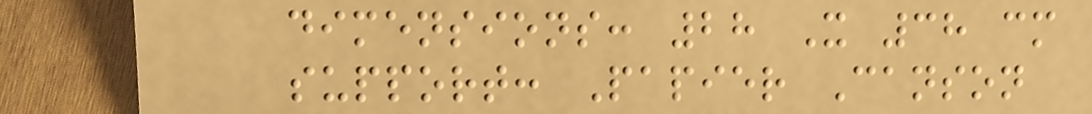dimensions: 28 X 38 cm
support: Papier Canson
